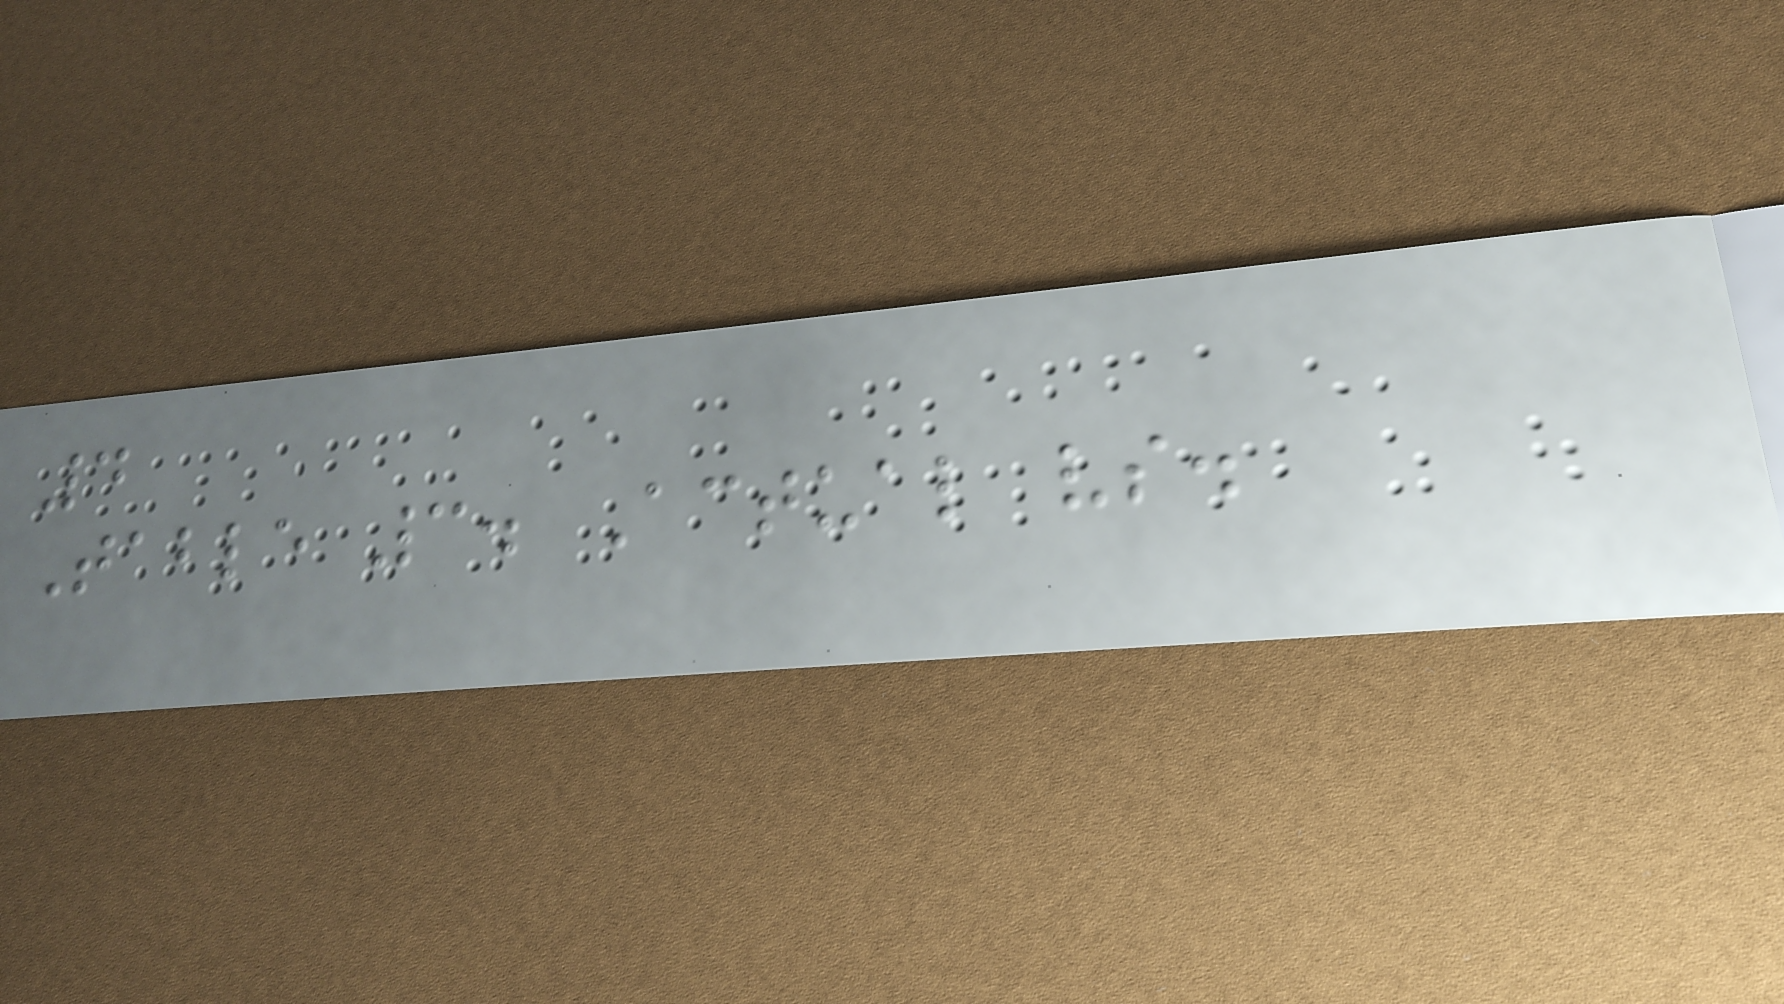4
Table 3. Actual vs.
